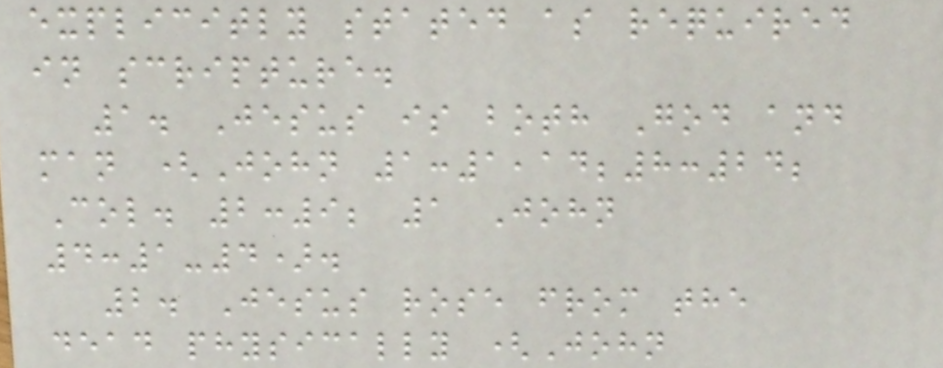explicitly stated as required
in scripture.
1. Jesus is both God and
man (John 1:1,14;8:24;
Col. 2:9; 1 John
4:1-4).
2. Jesus rose from the
dead physically (John
